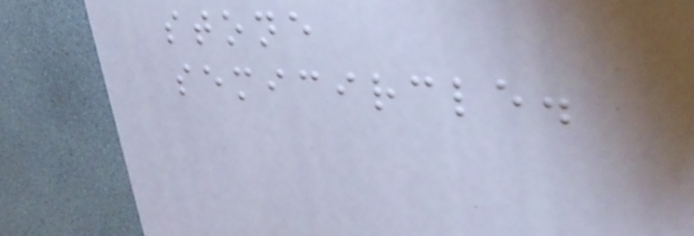stone
semicircle.
